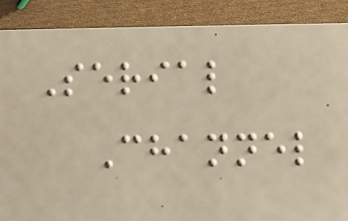Serial
Channel
